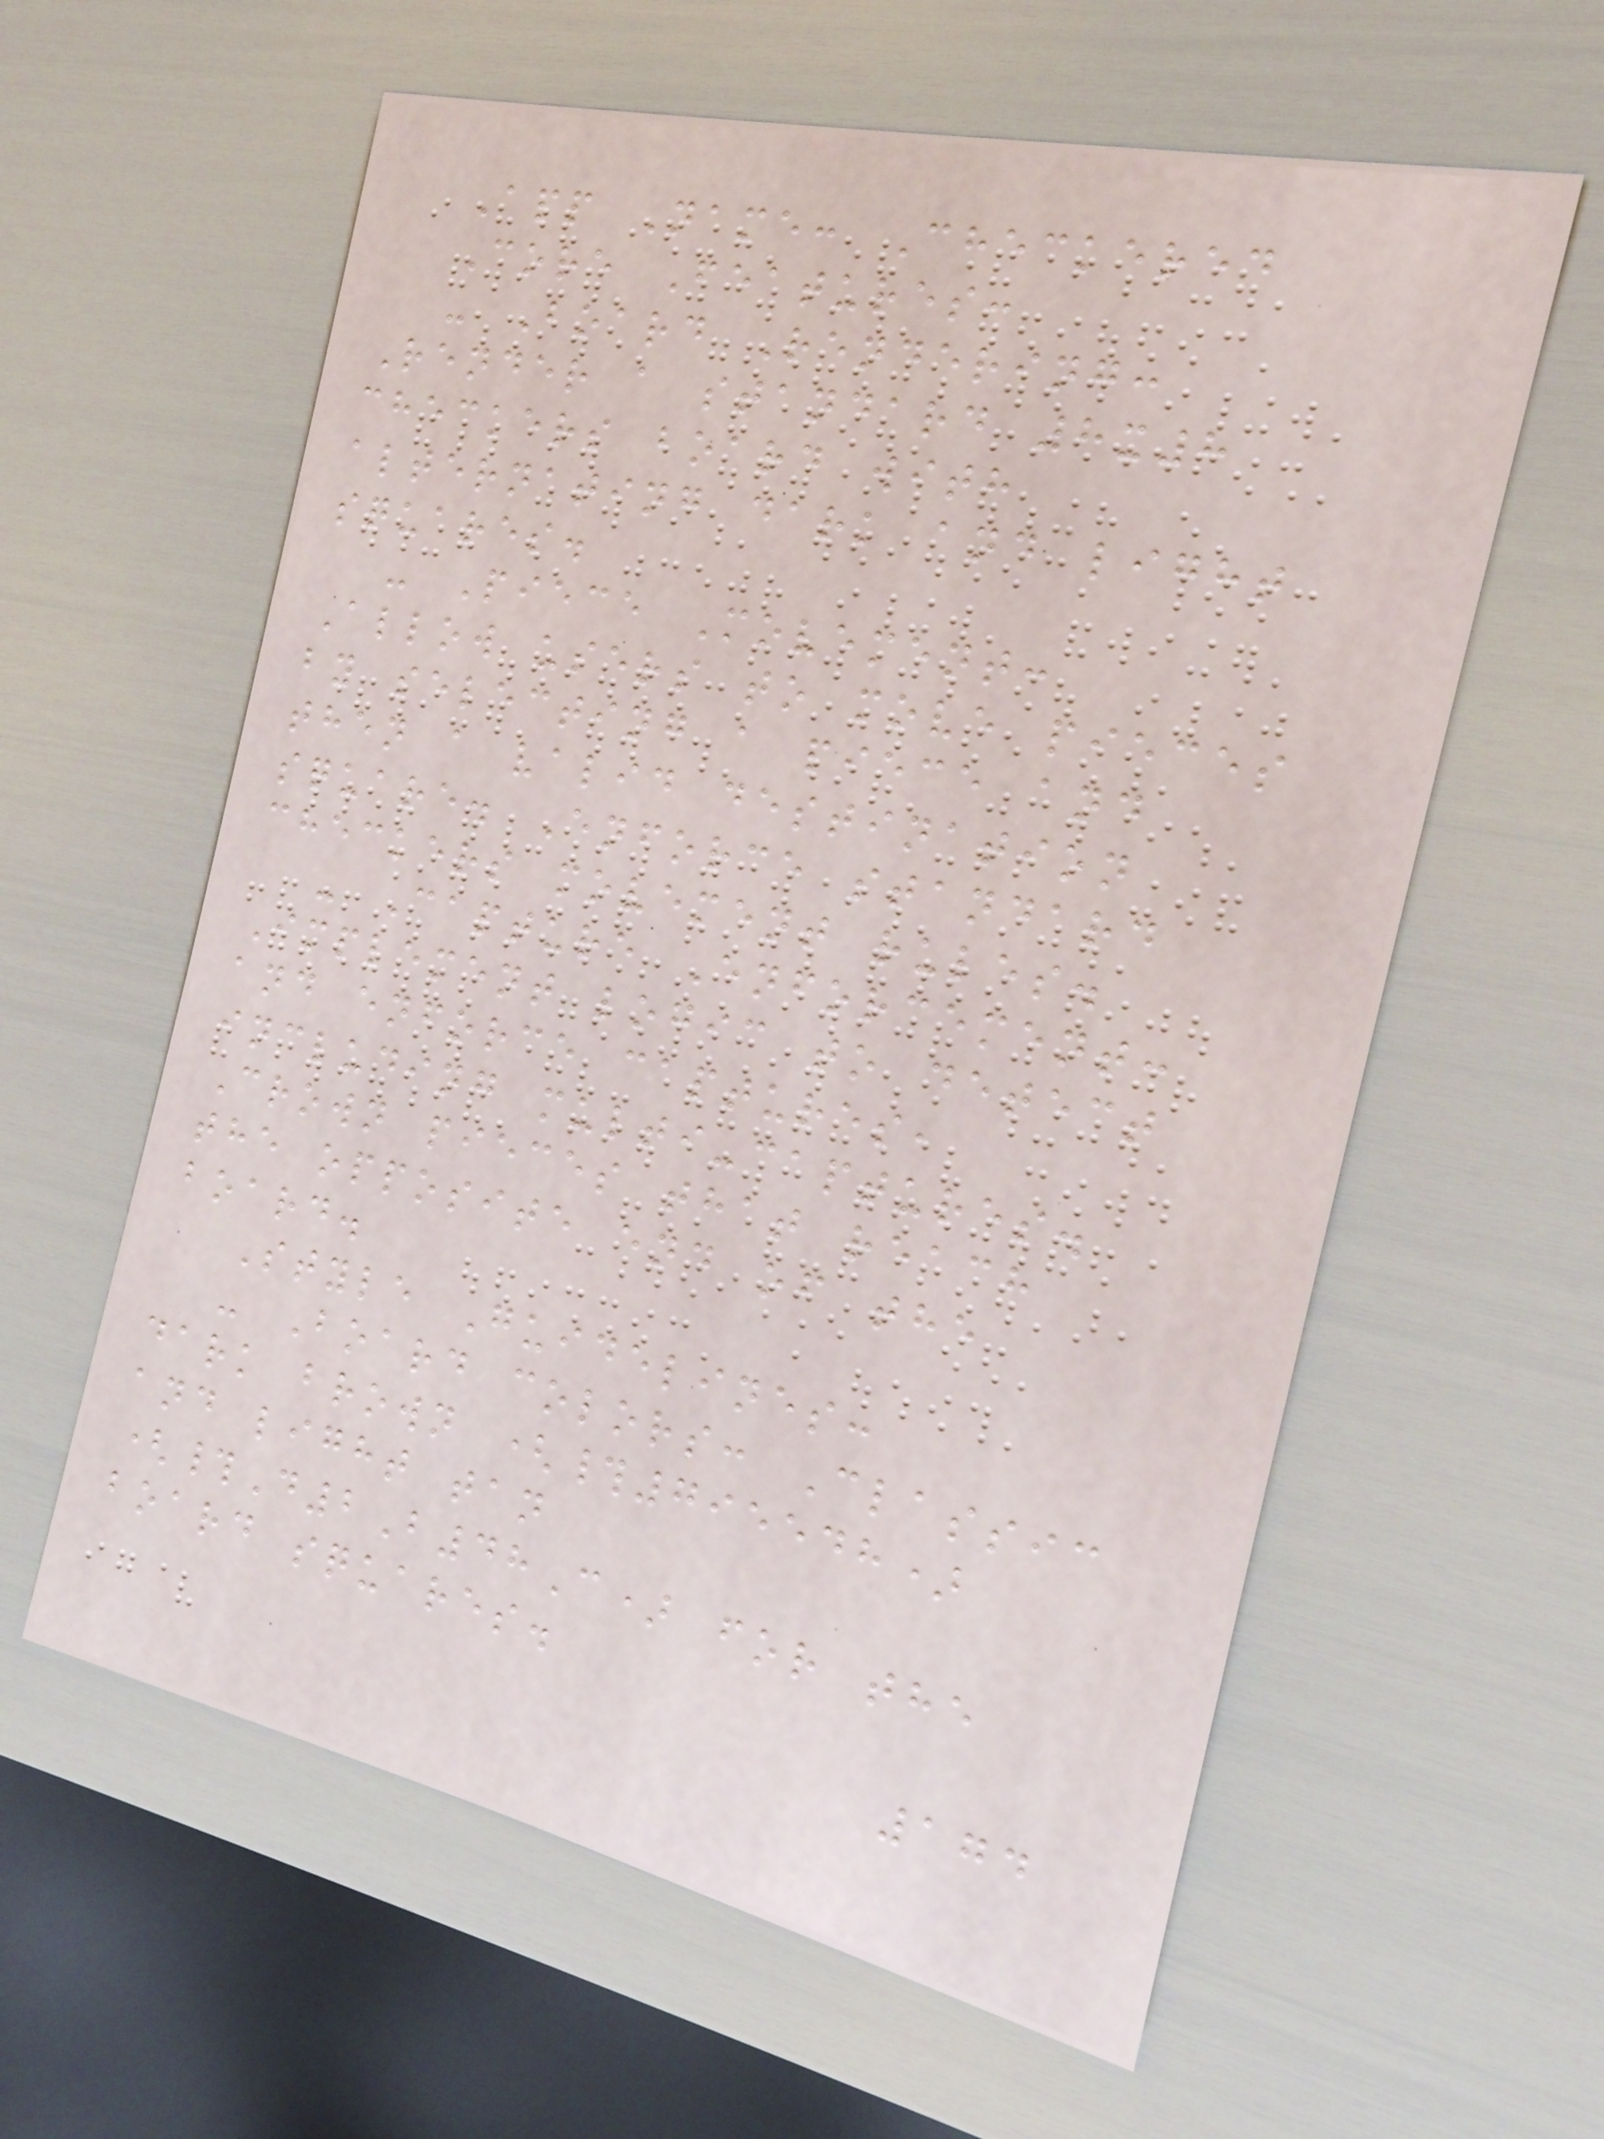App Name: Checkered
Core Features:
- Board Rendering:
Render a standard 8x8
checkers board with
alternating dark and light
squares.
- Piece Movement:
Allow users to move pieces
by selecting a piece and
then a valid destination
square. Enforce standard
checkers movement rules.
- Capture Enforcement:
Implement logic to detect
and enforce captures,
including multi-captures.
Crown pieces that reach
the opposite end of the
board.
Style Guidelines:
- Board colors: Classic
dark brown (#795548)
and light tan
(#D2B48C) for the
board squares.
174
